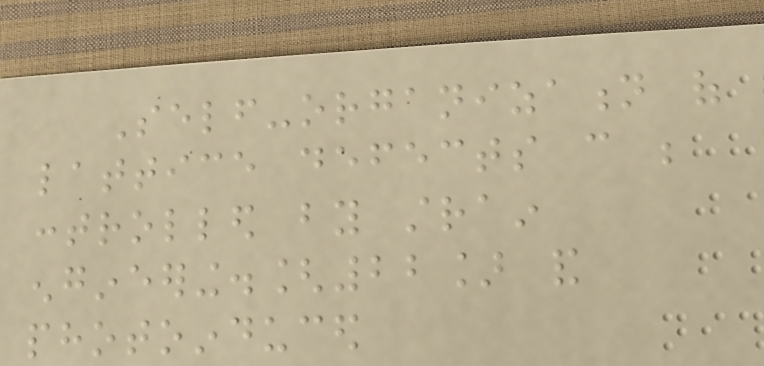Self-organization of
lattice defects can be
controlled by strain
engineering.[22] and
photoinduced
